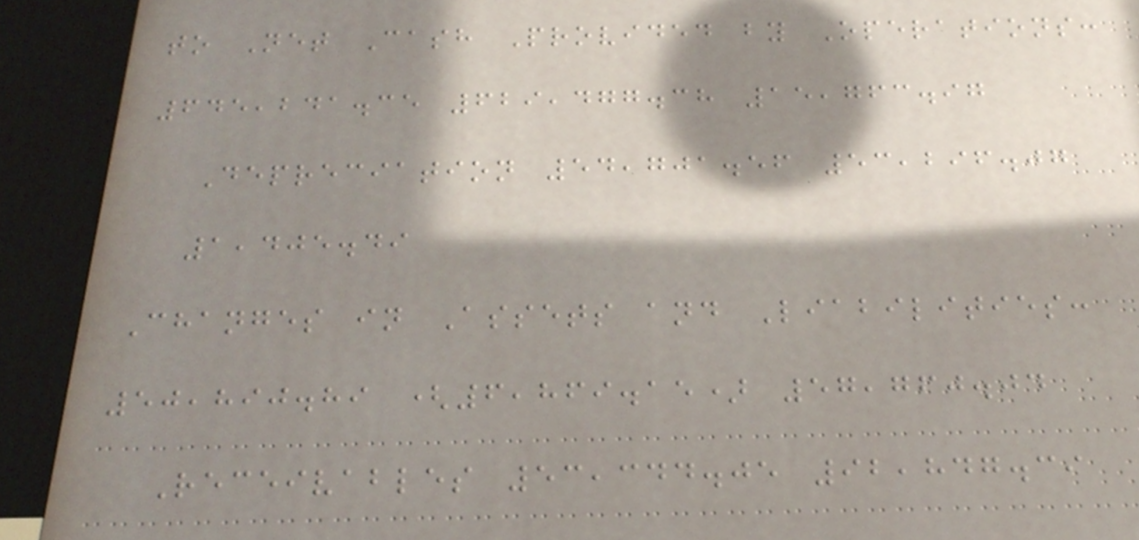to Net Cash Provided by Operations:
645,241.35 629,477.38 15,763.97
Depreciation 54,701.56 53,296.07
1,405.49
Changes in Assets and Liabilities:
50,890.89 (6,869.15) 57,760.04
Receivables 53,344.05 92,847.39
